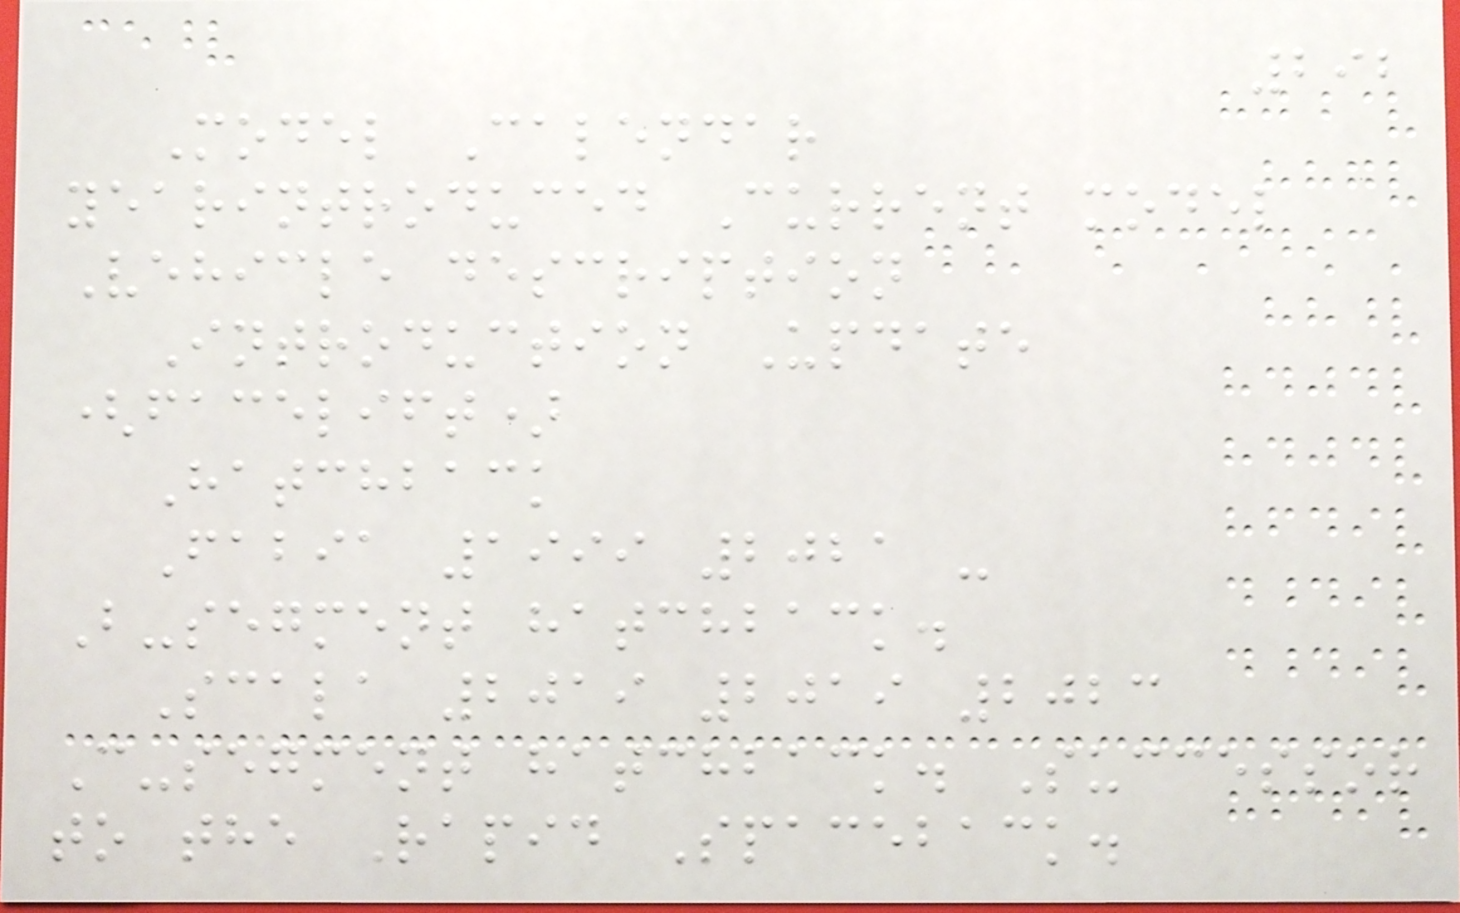292
Model Calendar
yearintroduced Current model
Vehicle description
Introduction Update
(facelift)
Hatchback
Fabia 1999 2021 -
B-segment hatchback.
Scala 2019 2019 2023
C-segment hatchback. Successor
to the Rapid Spaceback.
